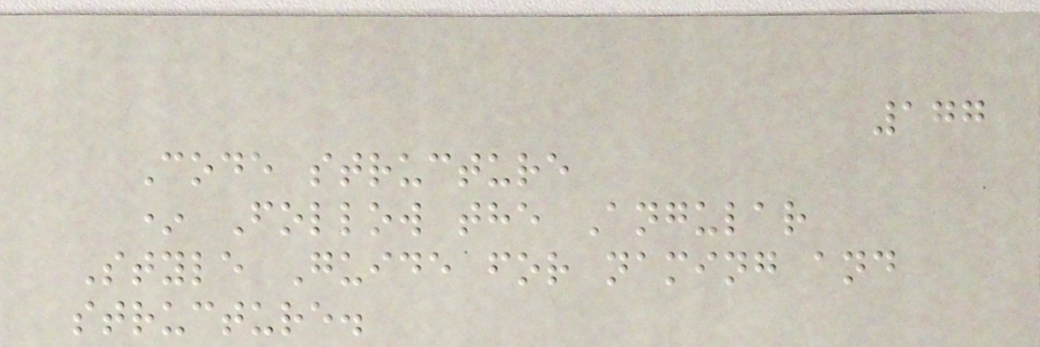177
Code structure
* Follow the Angular
Style Guide for naming and
structure.
